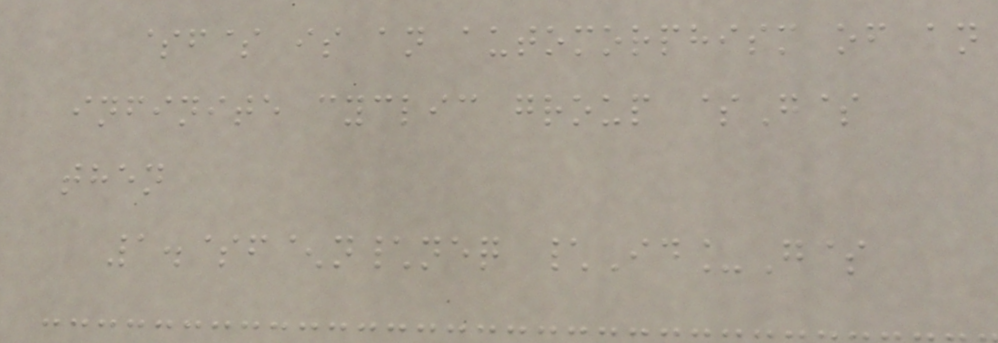$f$ is an automorphism of an
infinite cyclic group $G$
then
1.$f^n\neq \Id_G$
